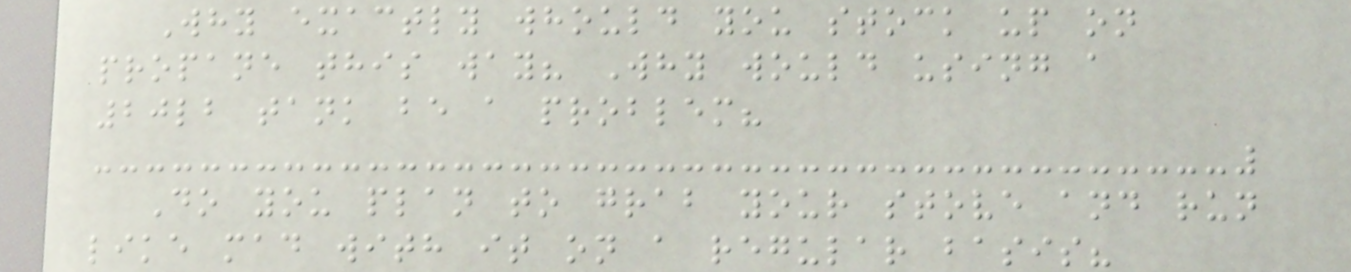Why exactly whould you stock up on
propane this way? Why would using a
20lb tank be a problem?
Do you plan to grab your stove and run
like mad with it on a regular basis?
